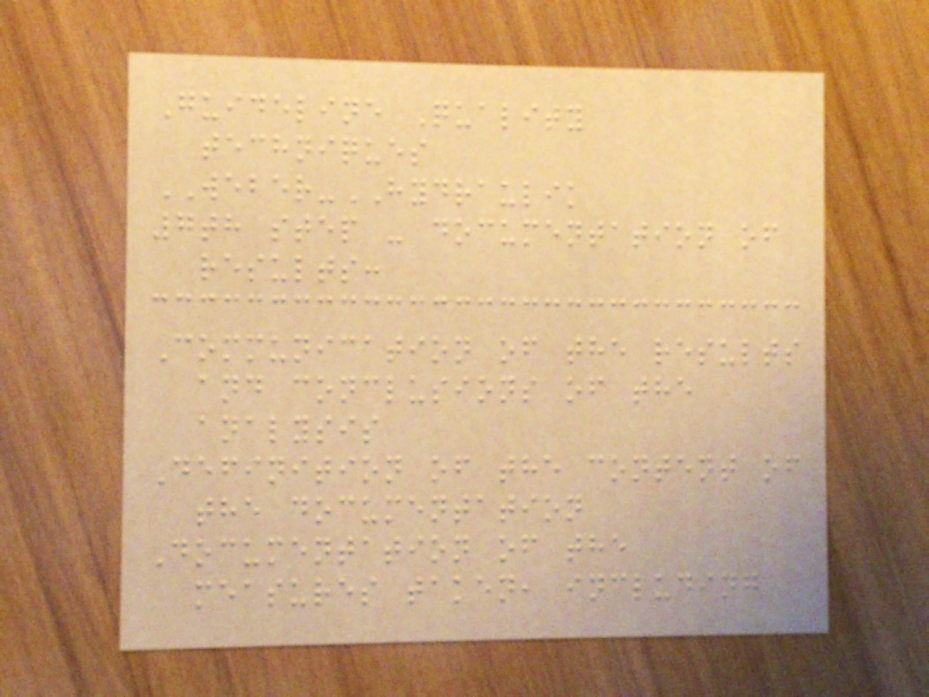Guideline Quality
techniques
WEBER-HYDRAULIK
7th step - documentation of
results:
Communication of the results
and conclusions of the
analysis
Definition of the content of
the documentation
Documentation of the
measures taken, including
